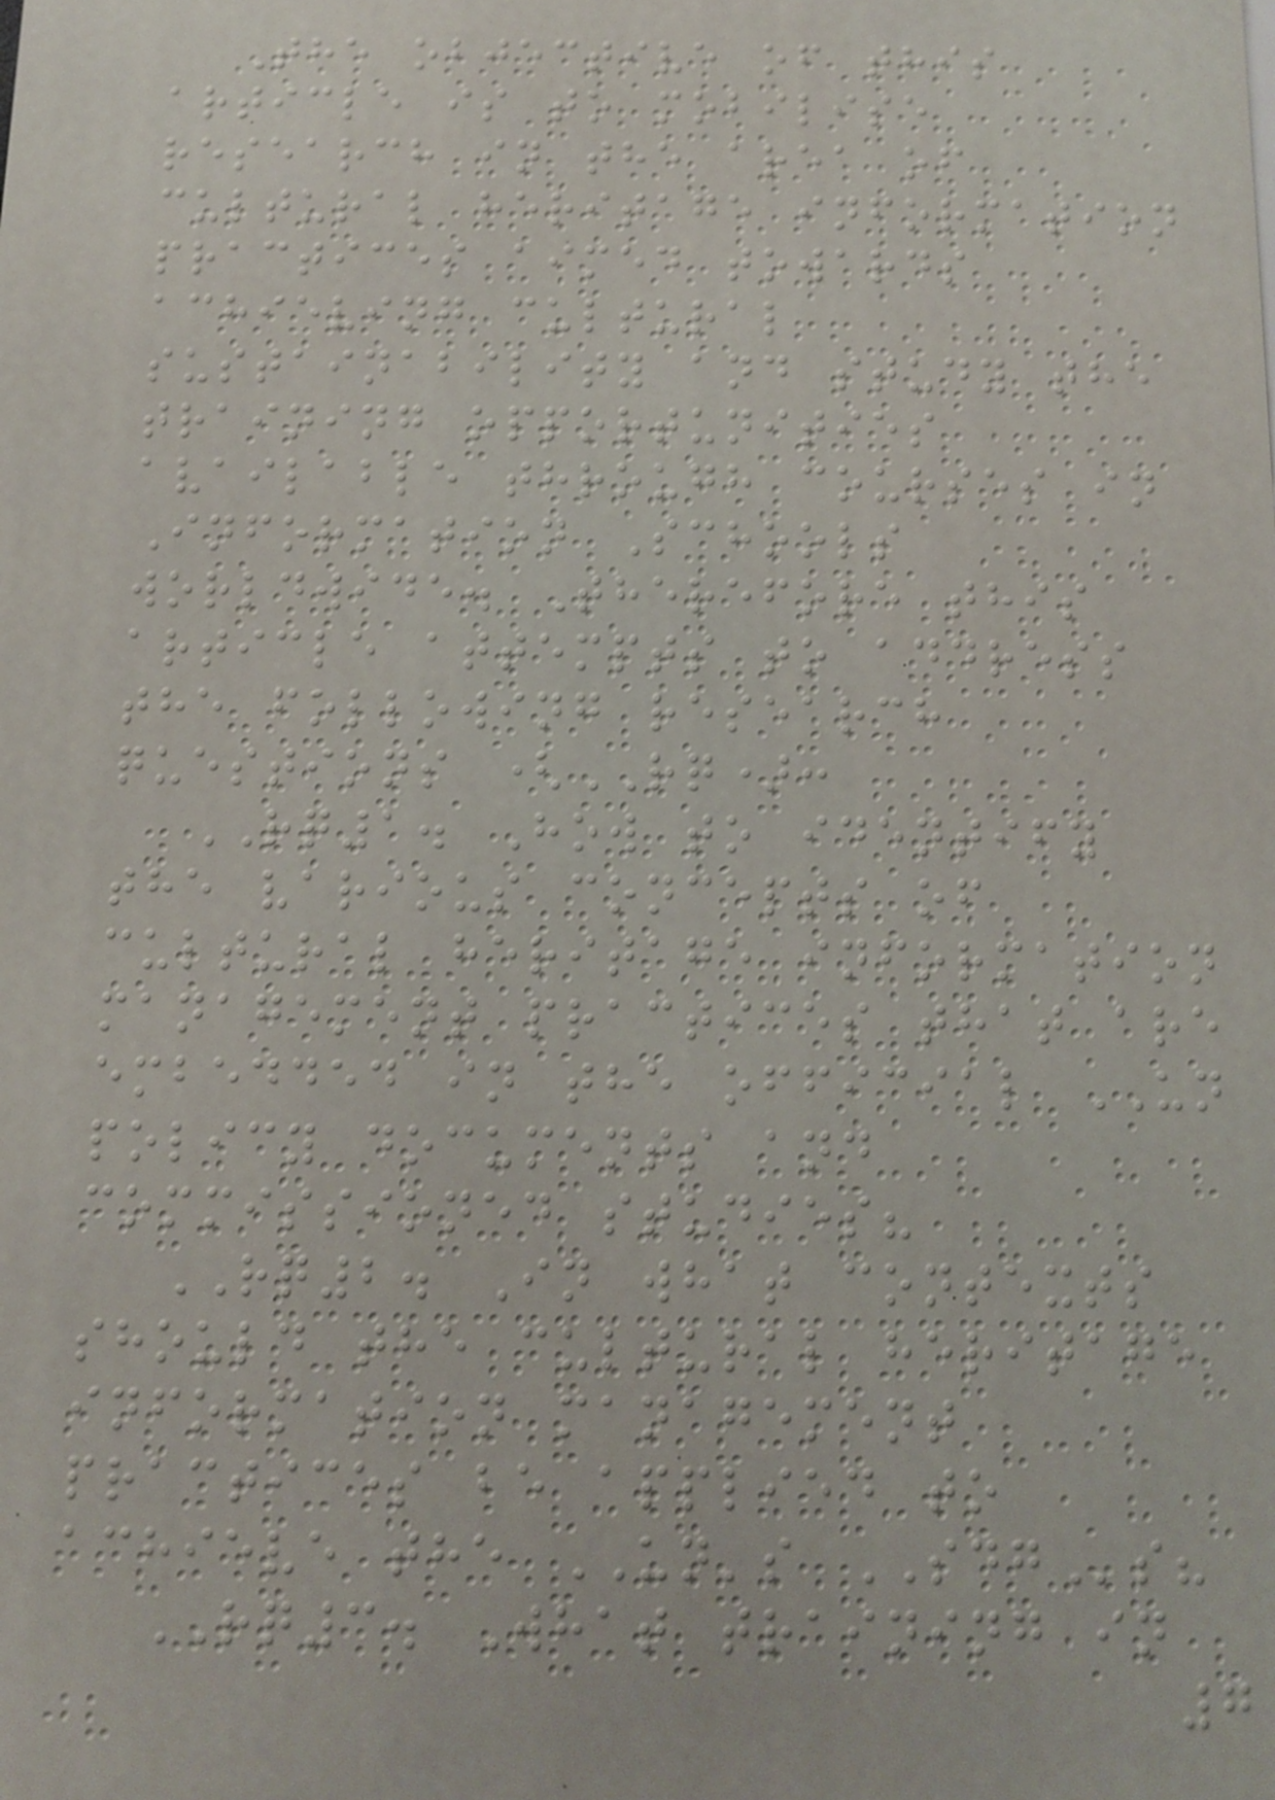The objective of this
article is to mobilise
research in the area of
cultural heritage information
practices aimed towards
achieving cultural
sustainability and study the
training opportunities
available through courses in
Information Schools
worldwide. Therefore this
article attempts to address
the following research
questions (RQ):
RQ1. How to identify
the various concepts of
cultural heritage information
management practices that are
embedded in the official UN
policy documents and
commissioned studies?
RQ2. In what contexts
should the cultural heritage
information management
practices be applied to
achieve the UN's SDGs?
RQ3. What training in
7
